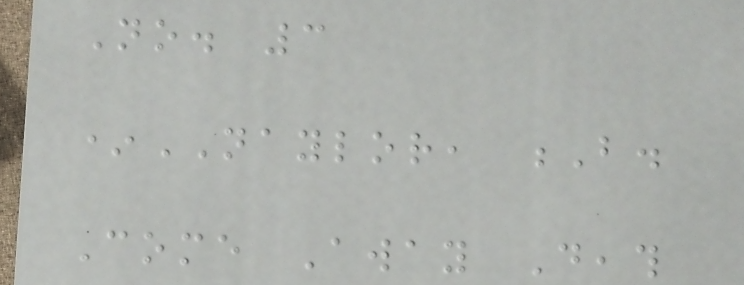No. 3
*NAYLOR, B.
Come Away Death
